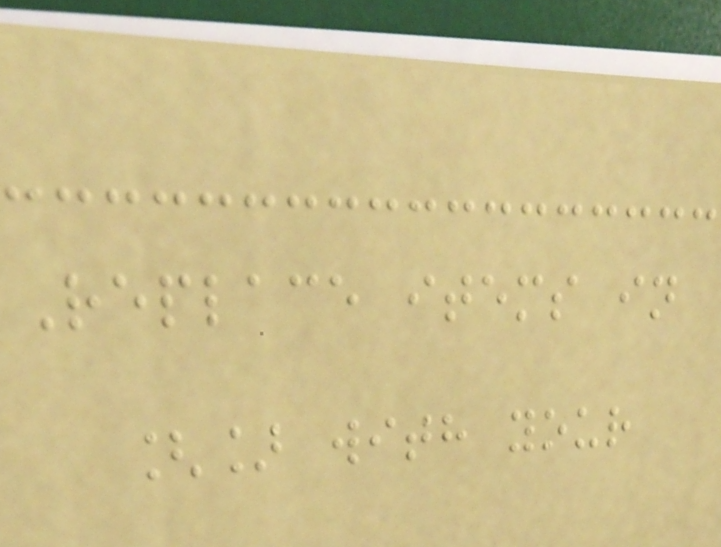Replace items in
[] with your
